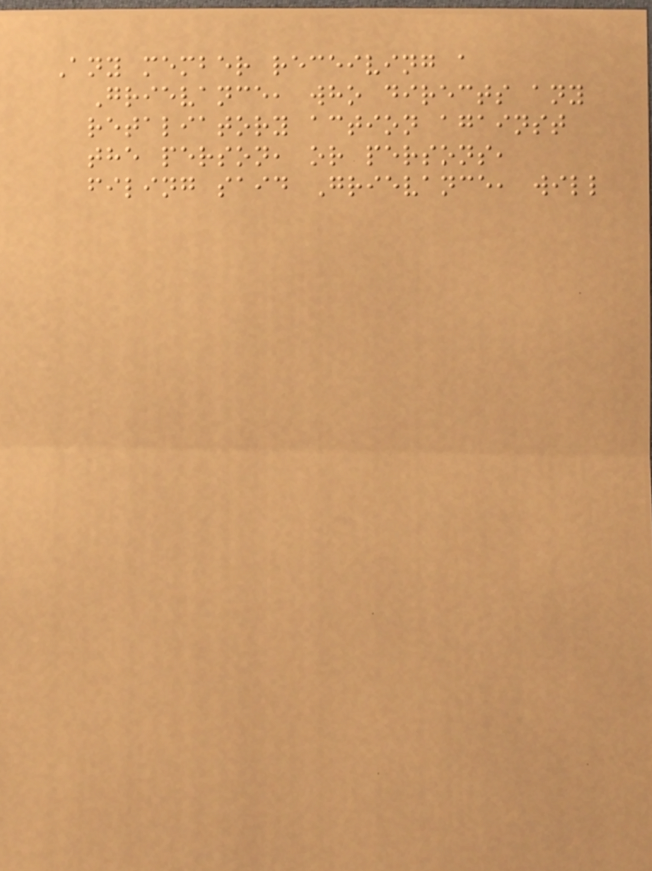Any member receiving a
Grievance, who directs any
retaliatory action against
the person, or persons,
filing said Grievance, will
